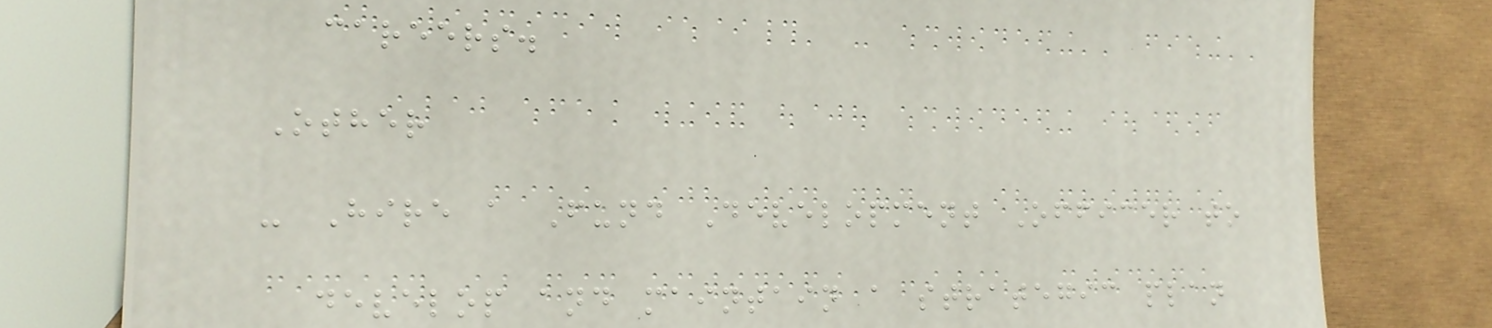careers.
Other
- Hire a Fund Development Officer to
develop and maintain a strategic plan
